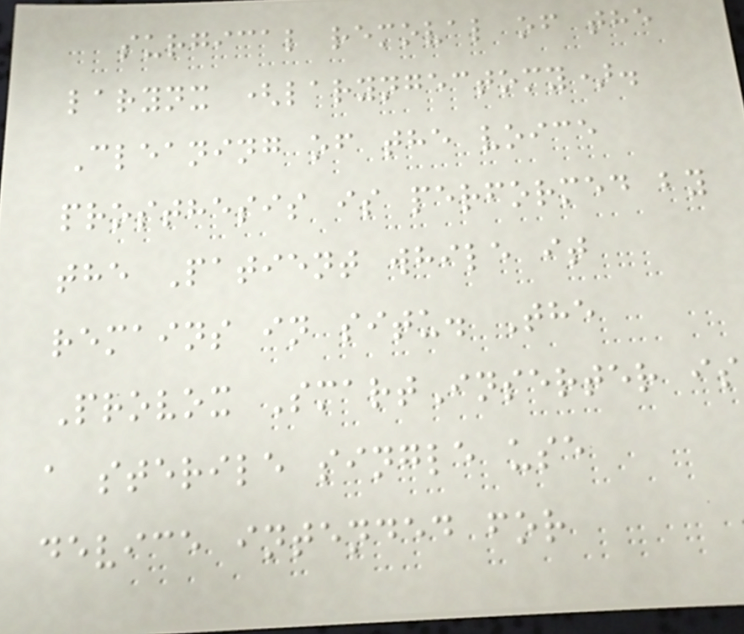surgical removal of the
larynx (laryngectomy).
Cleaning of the voice
prosthesis is performed by
the Patient while it
remains in situ. The
Provox SmartInserter is
a sterile single use
device intended for
